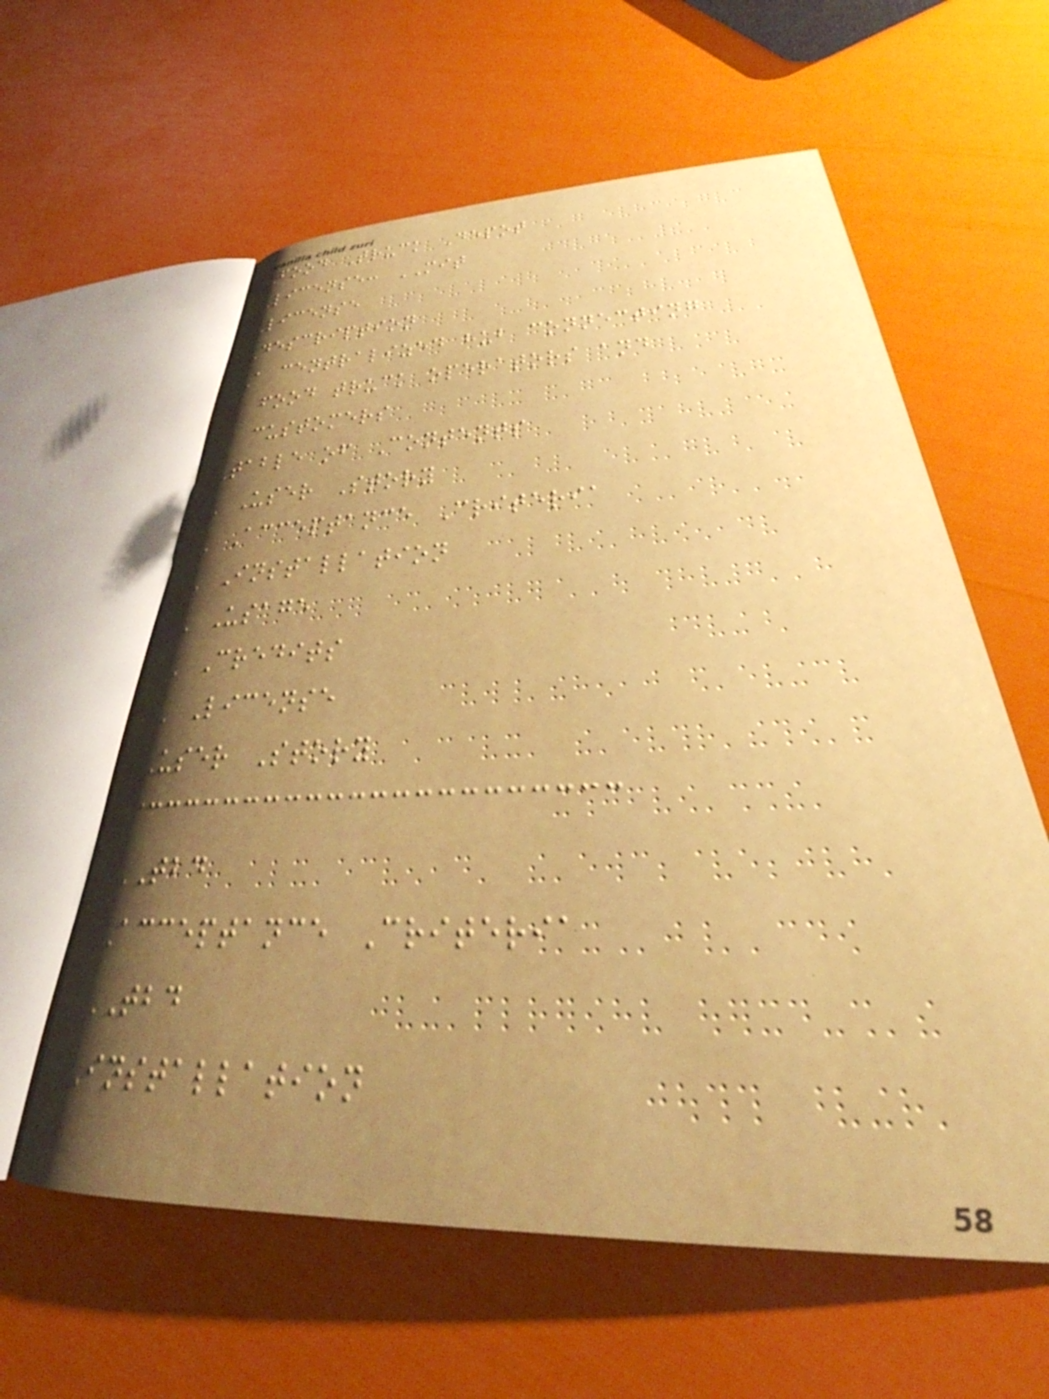Food Truck Depot
License: MIT
License
Description
A centralized hub connecting
food truck operators and
customers
Table of Contents
- User Story
- Acceptance Criteria
- Installation
- Usage
- Credits
- License
User Story
TBD
Acceptance Criteria
TBD
Installation
